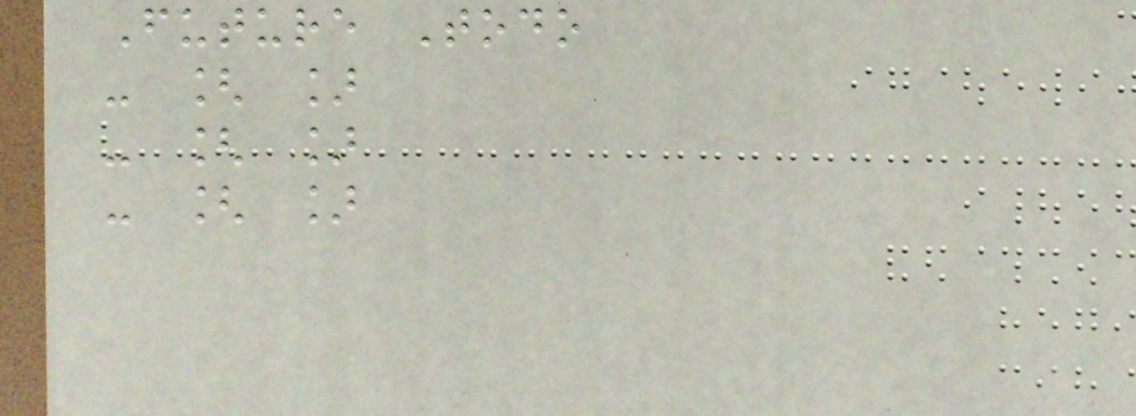Future Todo
- [ ]
- [ ]
- [ ]
